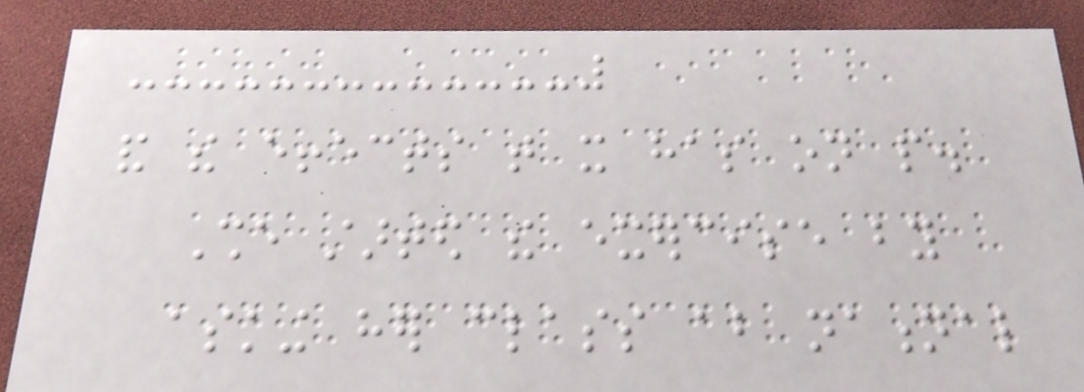and the effects that it has on people.
She started the exercise by
asking her class about national
